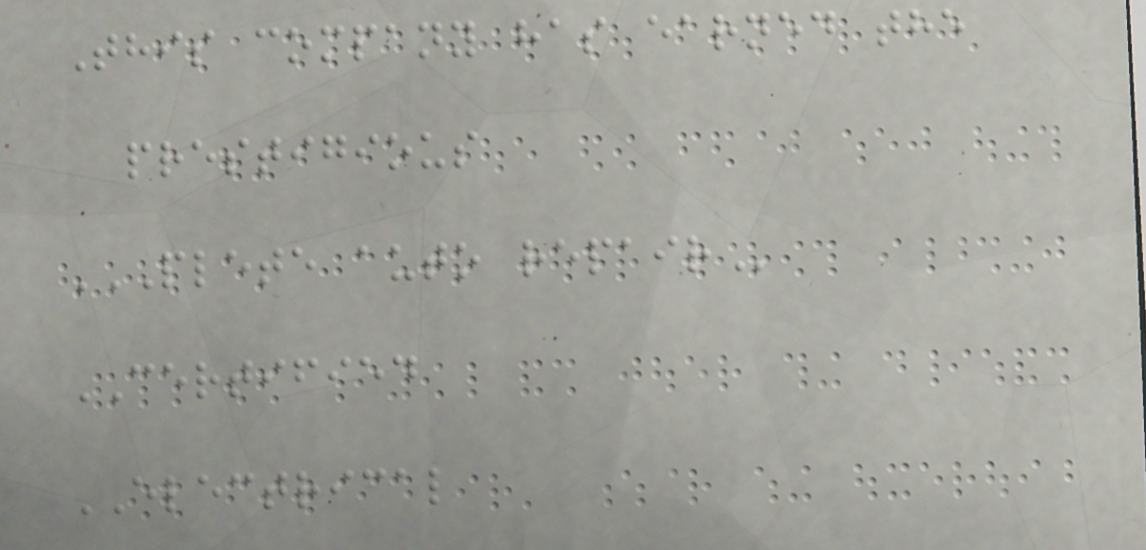This company has earned the
prestigious
PLETE AUTO REPAIR
CERTIFIED
ELECTRICAL
